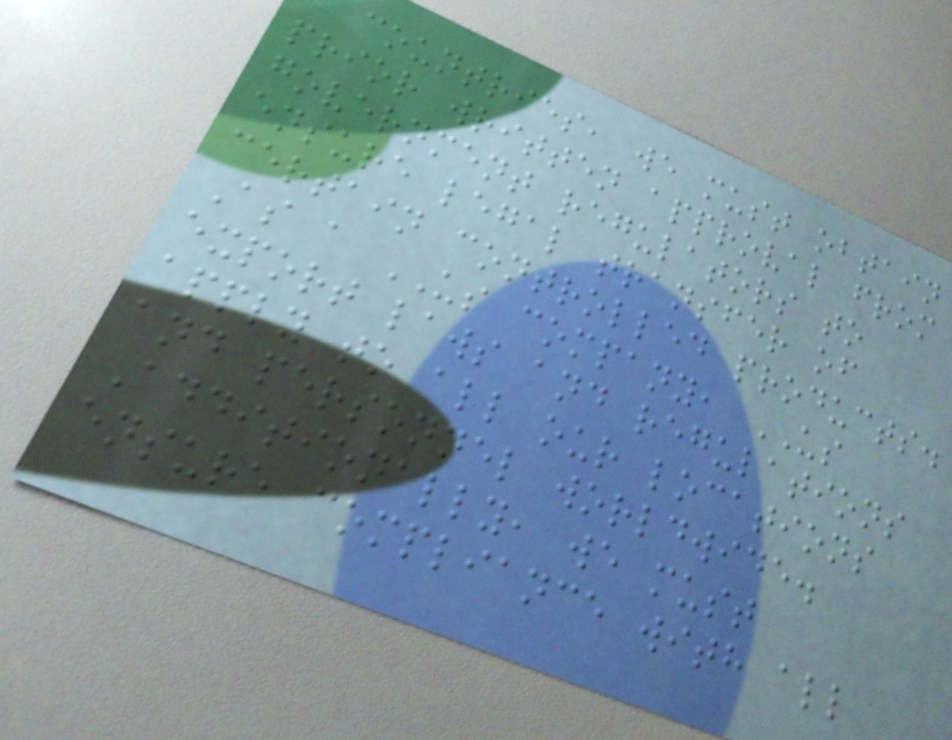countries, we must obtain
prior written approval from
government regulators to
ensure legal transfer of
certain controlled products.
As a US company, US
export laws and regulations
apply to all our locations
and personnel worldwide.
Additionally, we must
ensure compliance with all
